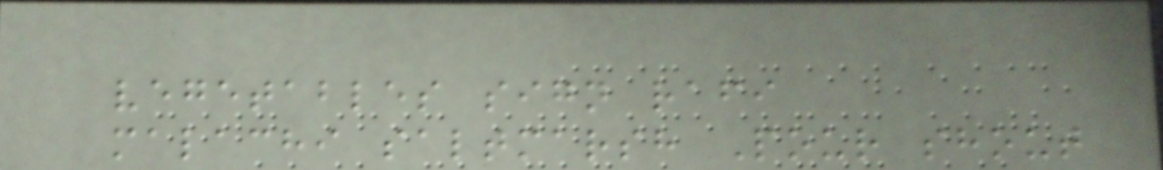vegetables sign rafi
malachi saltmarsh Pour shout
